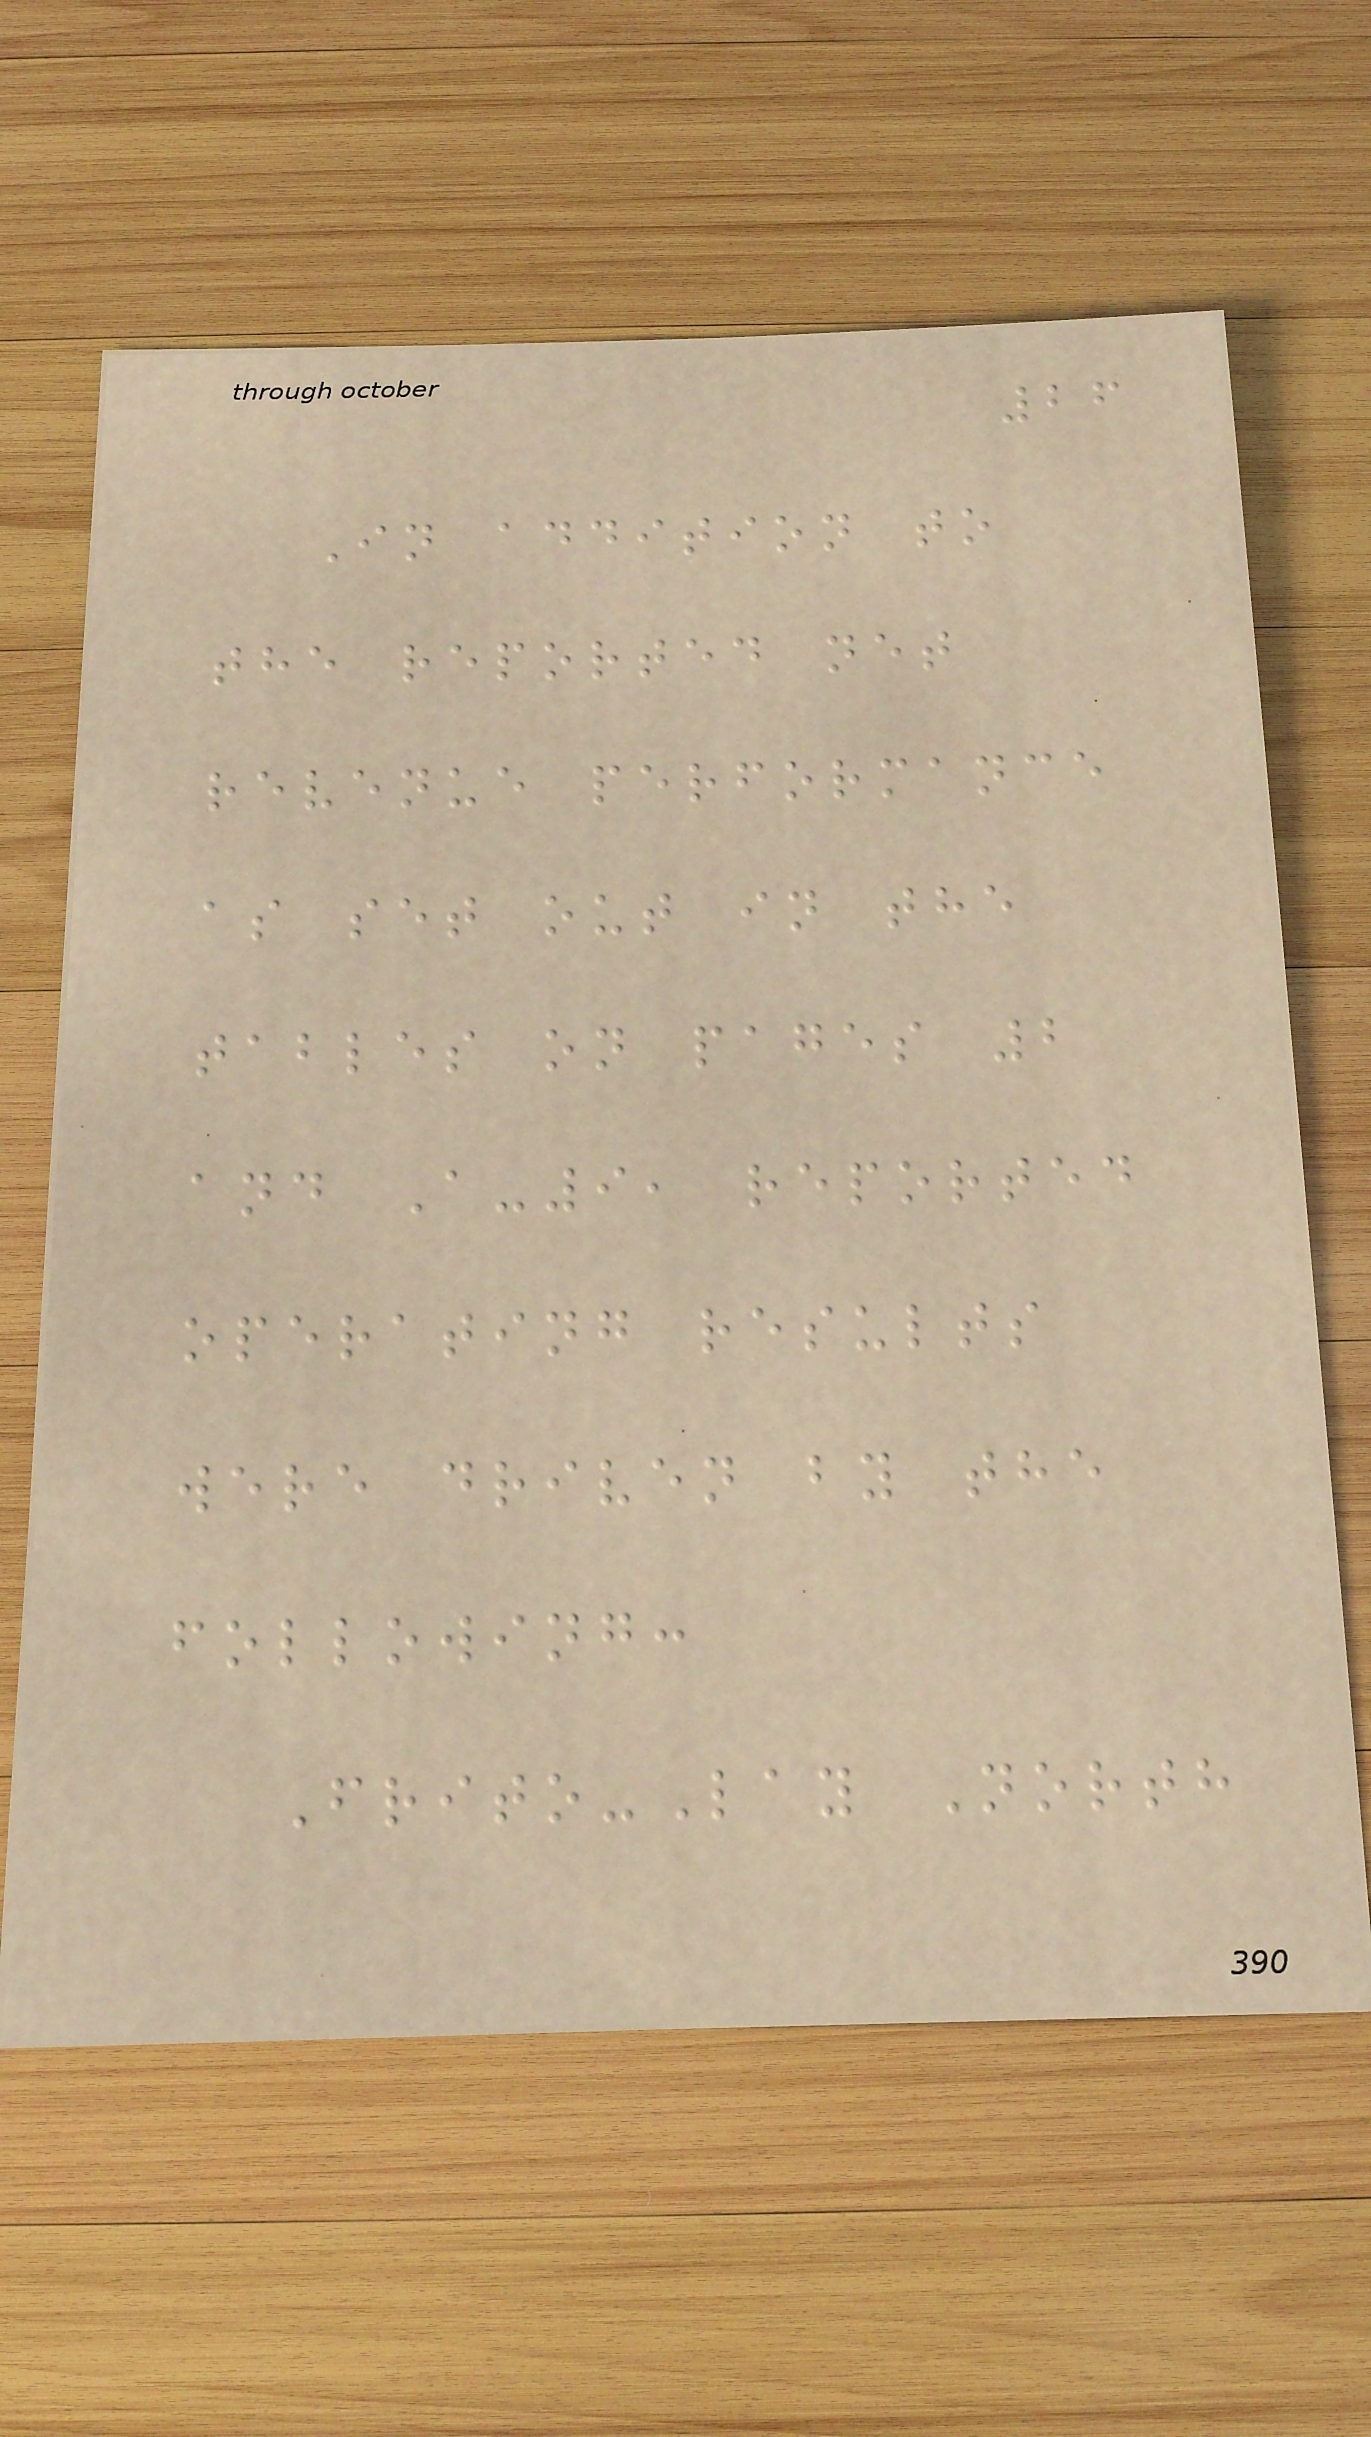26
In addition to
the reported net
revenue performance
as set out in the
tables on pages 2
and A-9, reported
operating results
were driven by the
following:
Frito-Lay North
